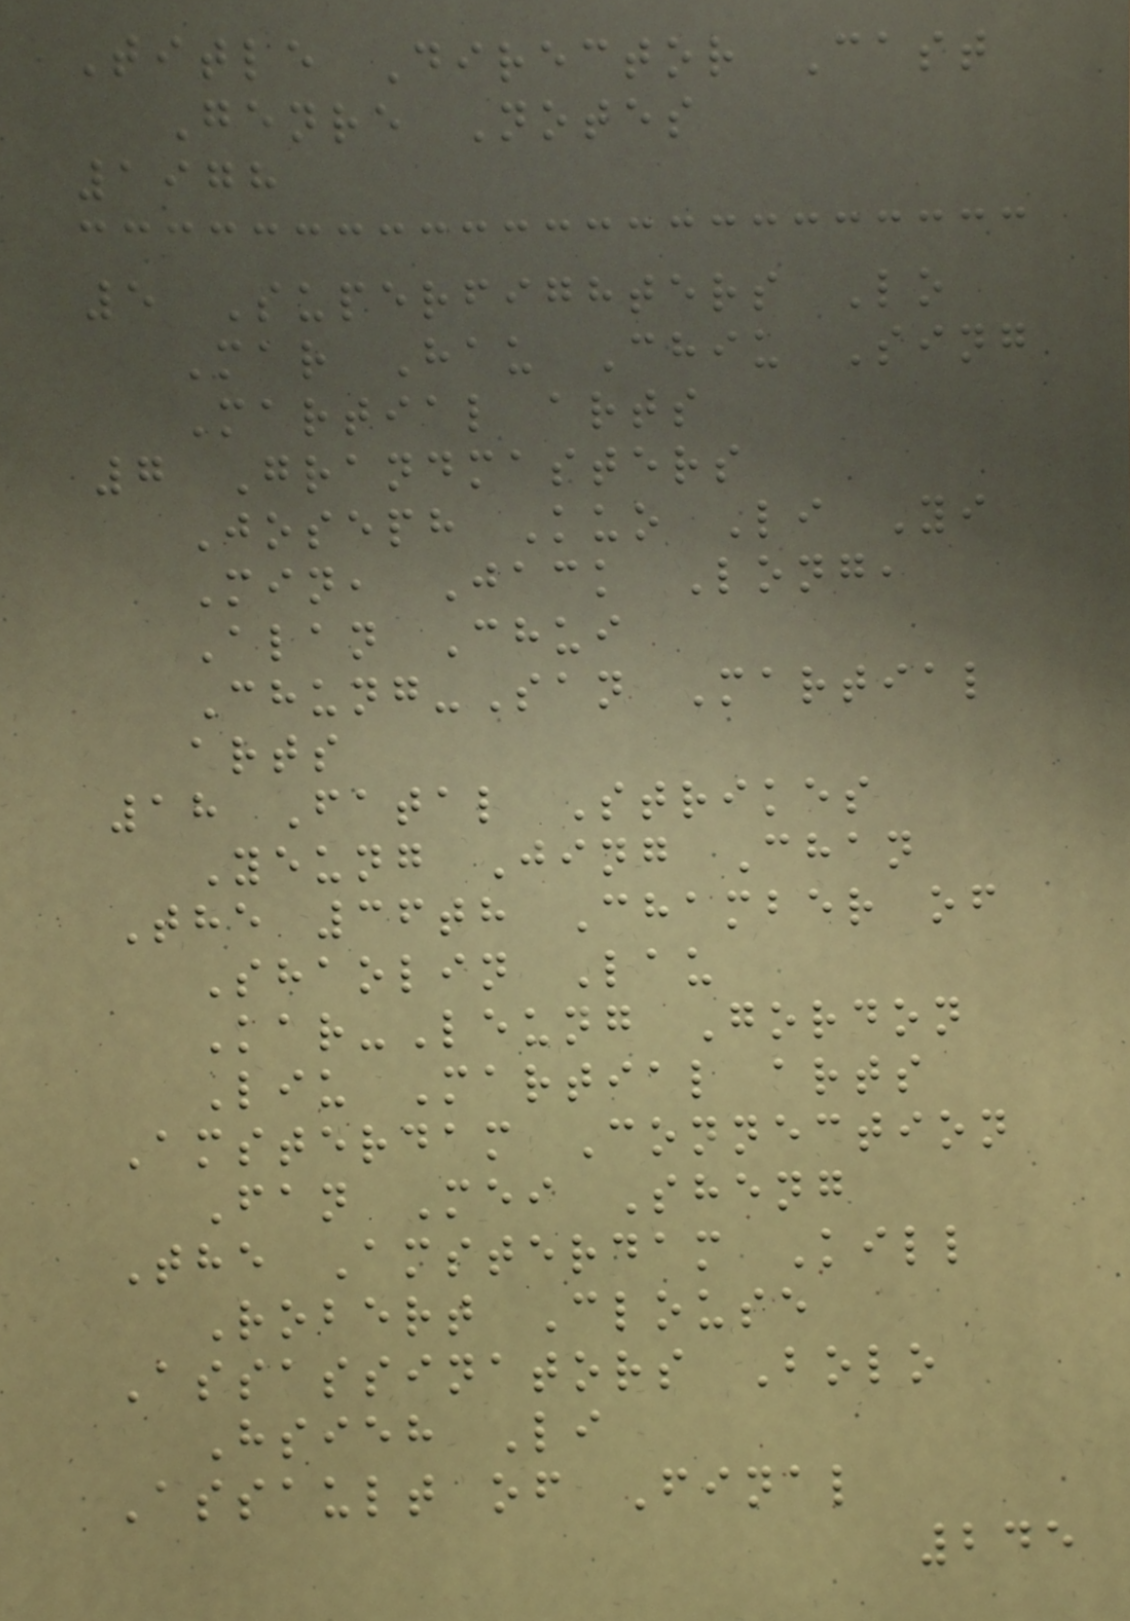Title Director Cast
Genre Notes
1978
5 Superfighters Lo
Mar Hau Chiu Sing
Martial arts
7 Grandmasters
Joseph Kuo Li Yi
Min, Jack Long,
Alan Chui
Chung-San Martial
arts
18 Fatal Strikes
Yeung Jing Chan
The 36th Chamber of
Shaolin Lau
Kar-Leung Gordon
Liu Martial arts
Amsterdam Connection
Fan Mei Sheng
The Amsterdam Kill
Robert Clouse
Assassinators Bolo
Hsieh Li
Assault of Final
245
